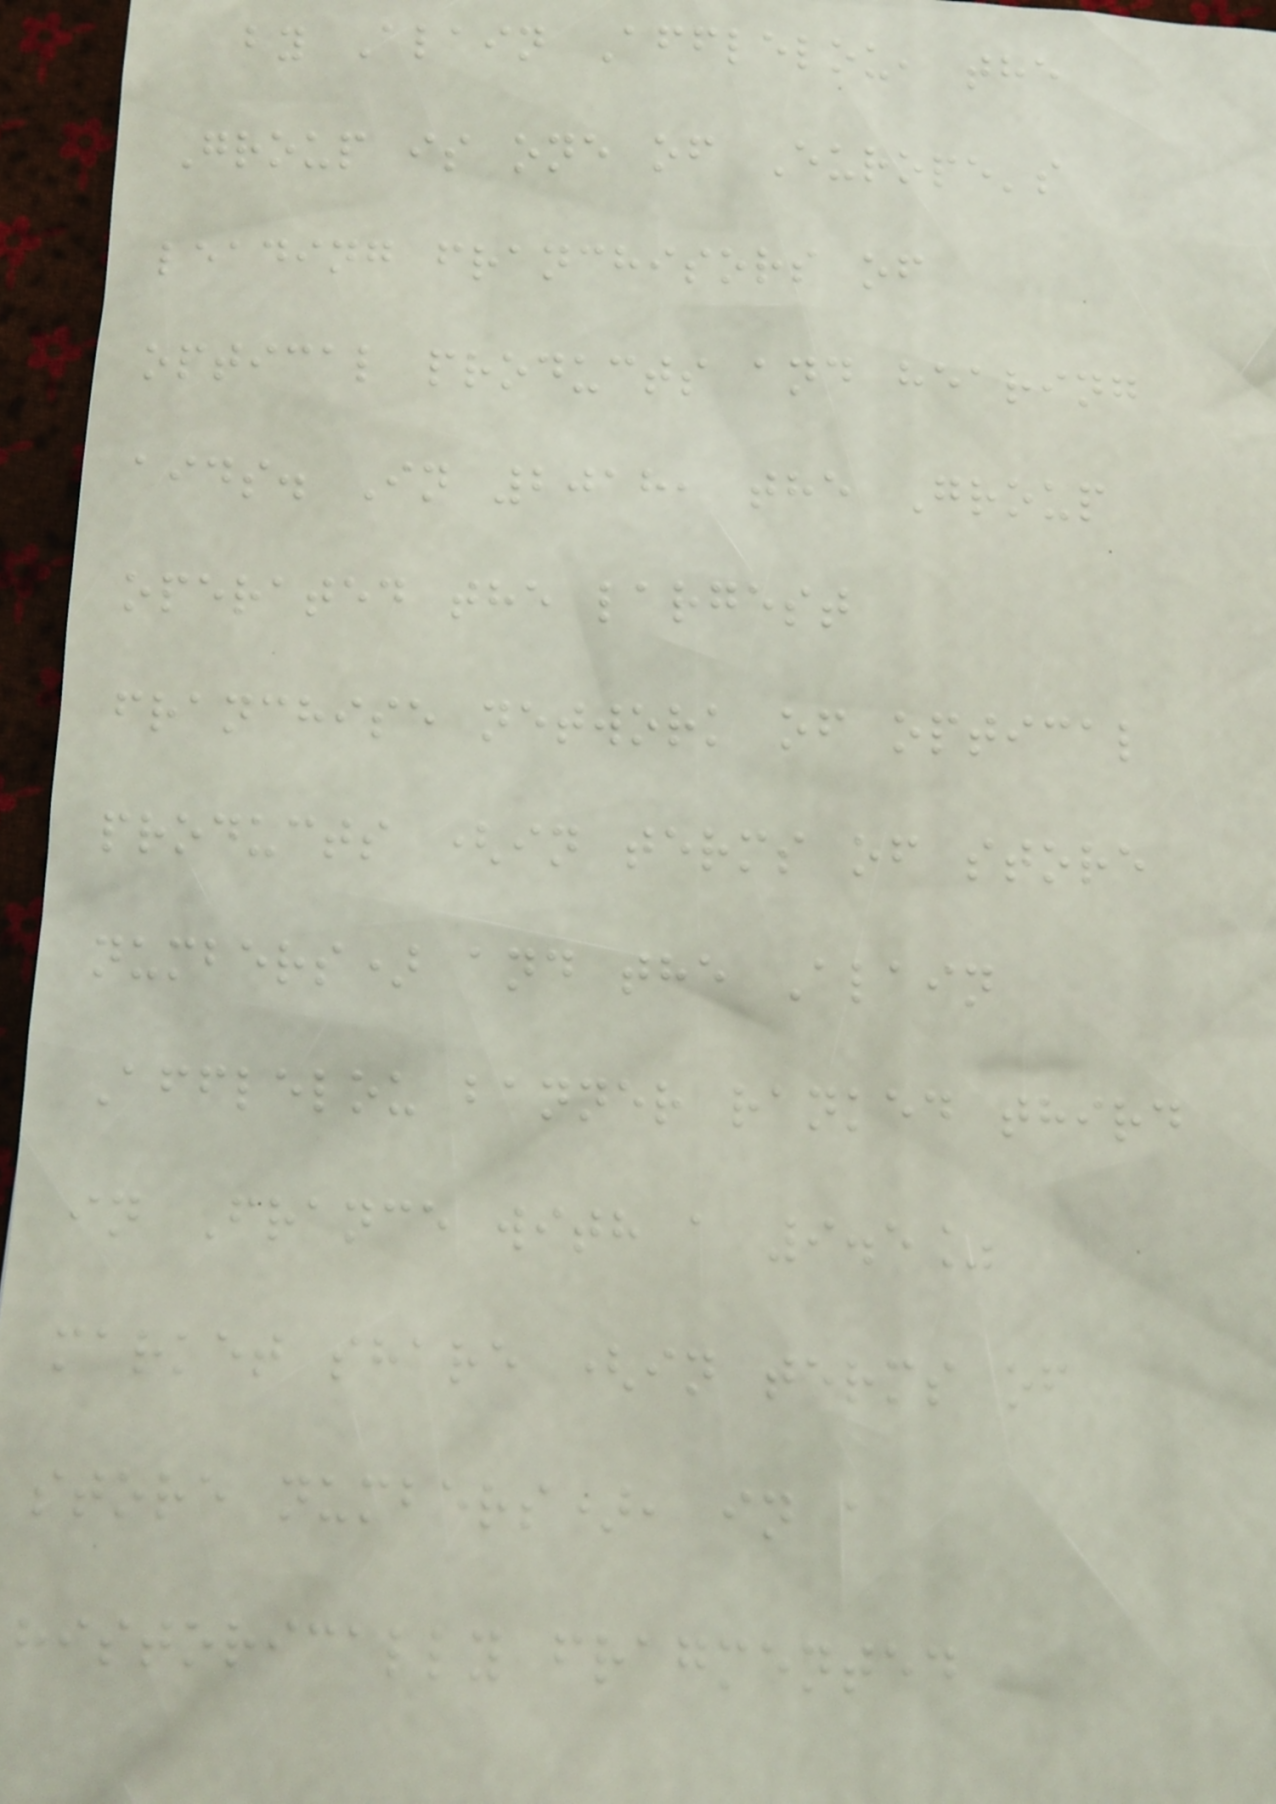by Alain Afflelou, the
Group is one of Europe's
leading franchisors of
optical products and hearing
aids. In 2018, the Group
operated the largest
franchise network of optical
products (in terms of store
numbers) and the Alain
Afflelou banner ranked third
in France with a 9.5%
market share (in terms of
store numbers), in a
historically fragmented
